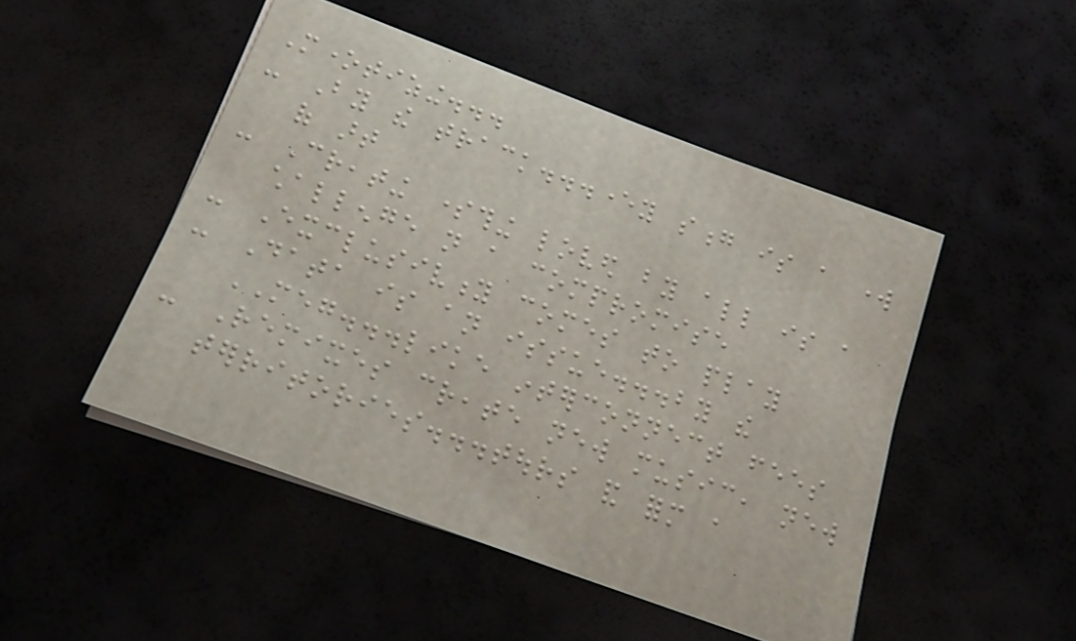Monetizing...
- By the track...every song is a work
of art
- Creating something loved by all is a
challenge not a compromise
- Exclusivity comes to play
- Data is an issue...by the
MEG...like interconnect fees
- Remixes create new music, new
territories...tours and form a
